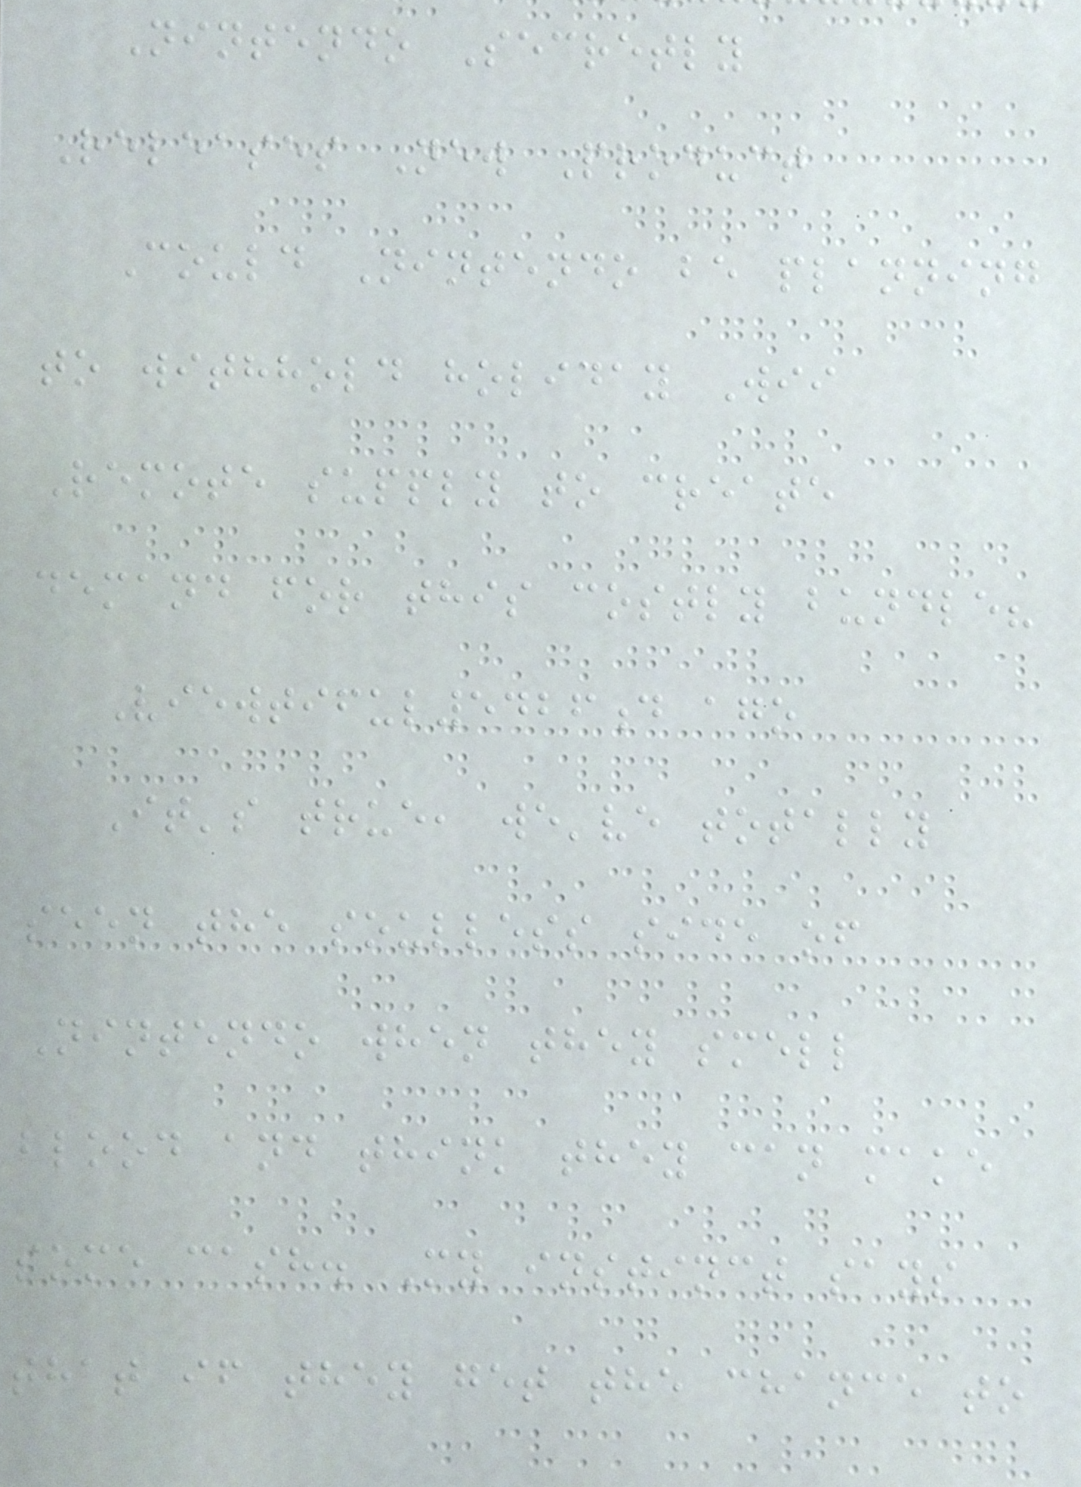Nintendo Secretly
Releases New Product
Could Nintendo be planning
to withhold holiday Wii
Remote supply to create
demand for this costly bundle?
Viewtiful5426d ago
It's true, we've totally
seen the soulless side of
Nintendo when they smell
blood and think they can make
some cash. My instinct says
that if they get the chance to
